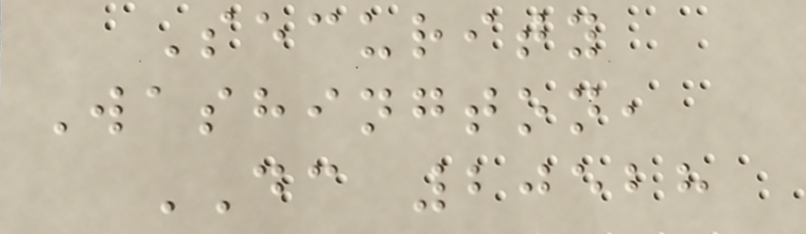Security
Washington,
DC 20528
